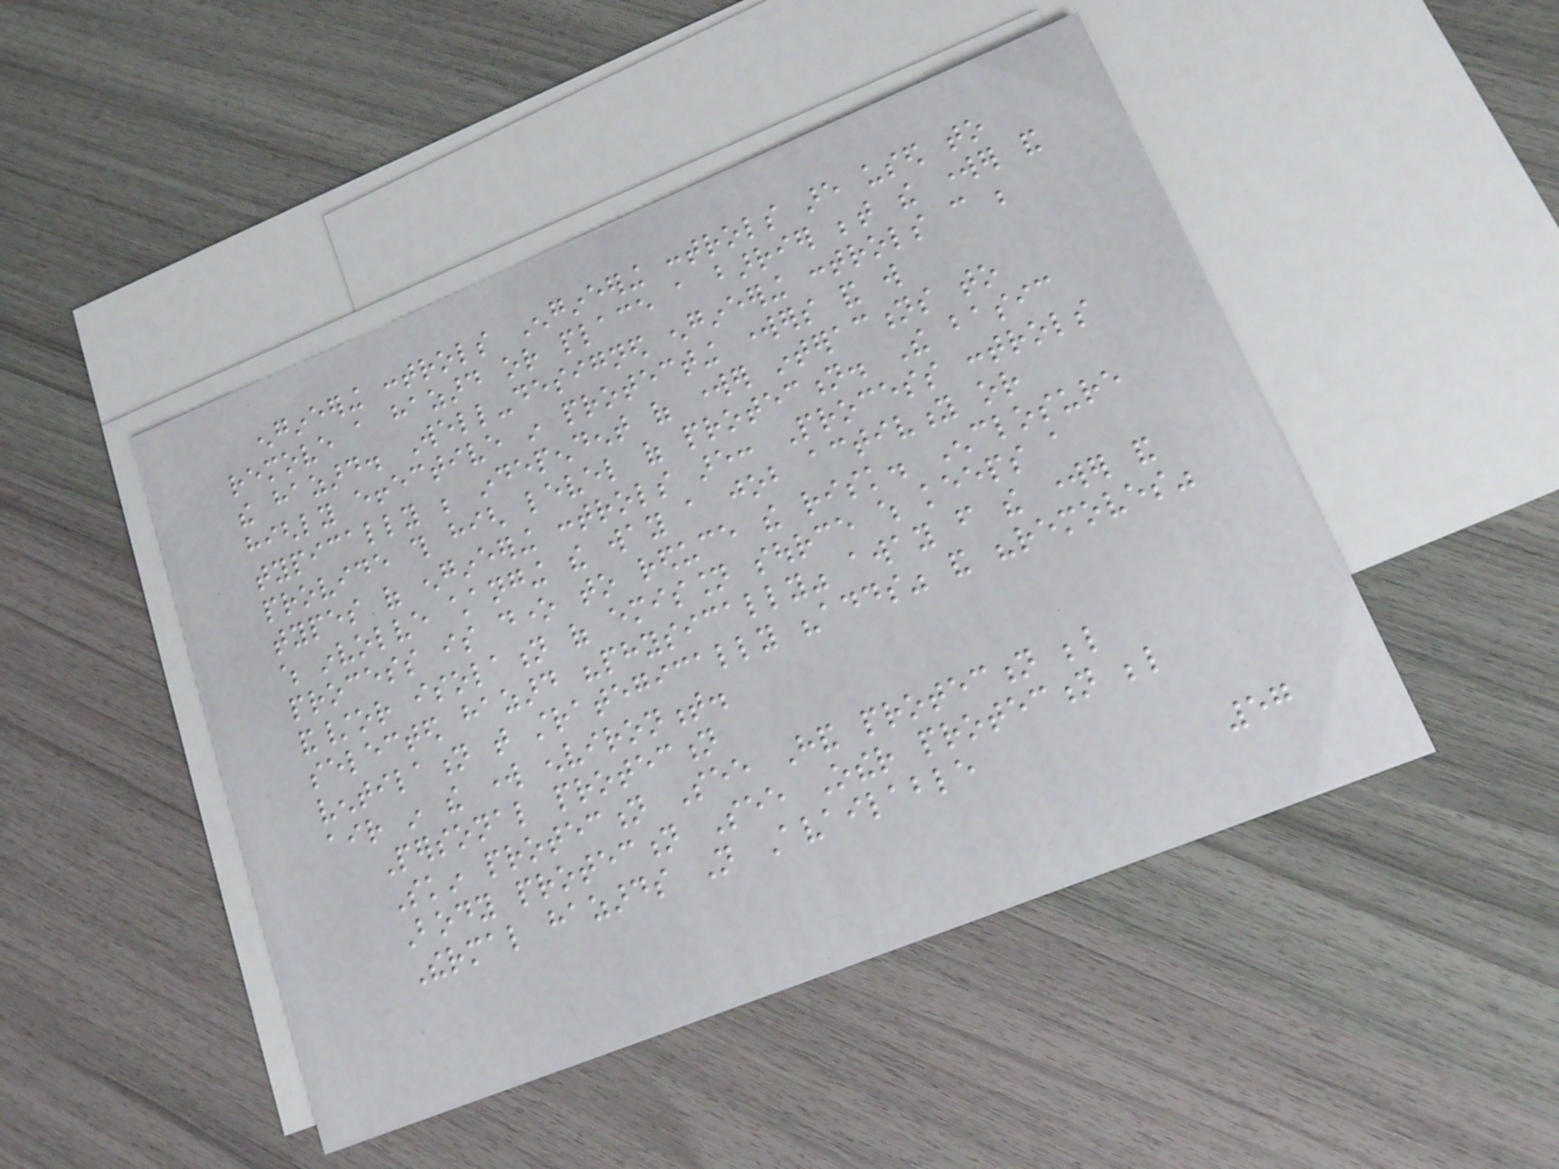engineering controls Engineering controls are used to
remove a hazard or place a barrier between the worker and
the hazard. Well-designed engineering controls can be
highly effective in protecting workers and will
typically be independent of worker interactions to
provide this high level of protection. The basic
types of engineering controls are: Process controls
which involve changing the way a job activity or
process is done to reduce the risk. Enclosure
and/or isolation of emission source which keeps a
selected hazard "physically" away from the worker and
ventilation that strategically "adds" and "removes"
air in the work environment.
Personal protection
Skin protection See Hand protection below
Body protection See Other protection below
Thermal hazards Not Available
57
